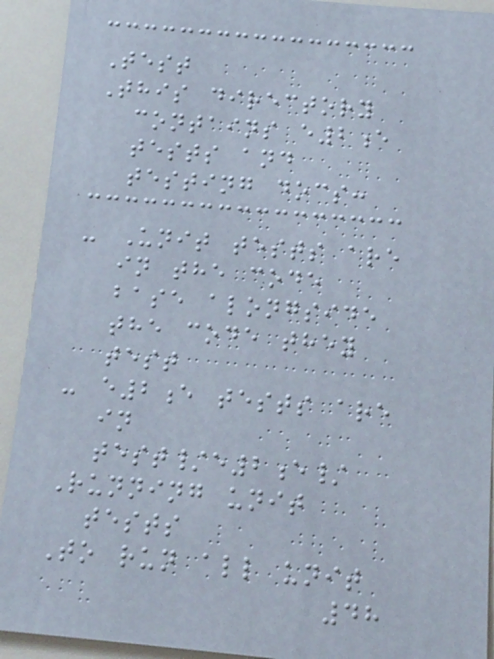Test
This directory
contains e2e
tests and
testing docs:
- Unit tests are
in the code
base alongside
the code they
test
- e2e tests are
in
test/e2e/
Running unit
tests
To run all unit
48
